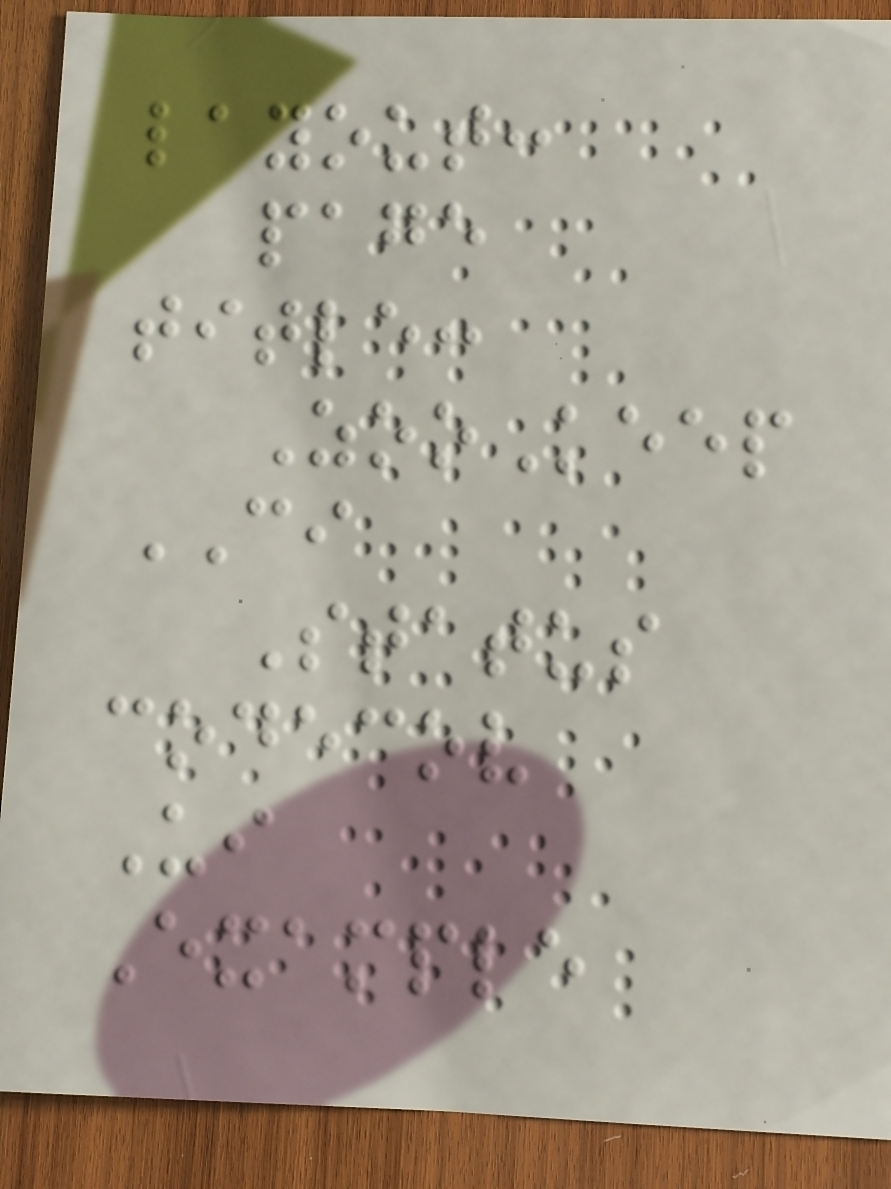layout:
page
title:
ZooKeep
CI
Status
codecov
Ui
Example
